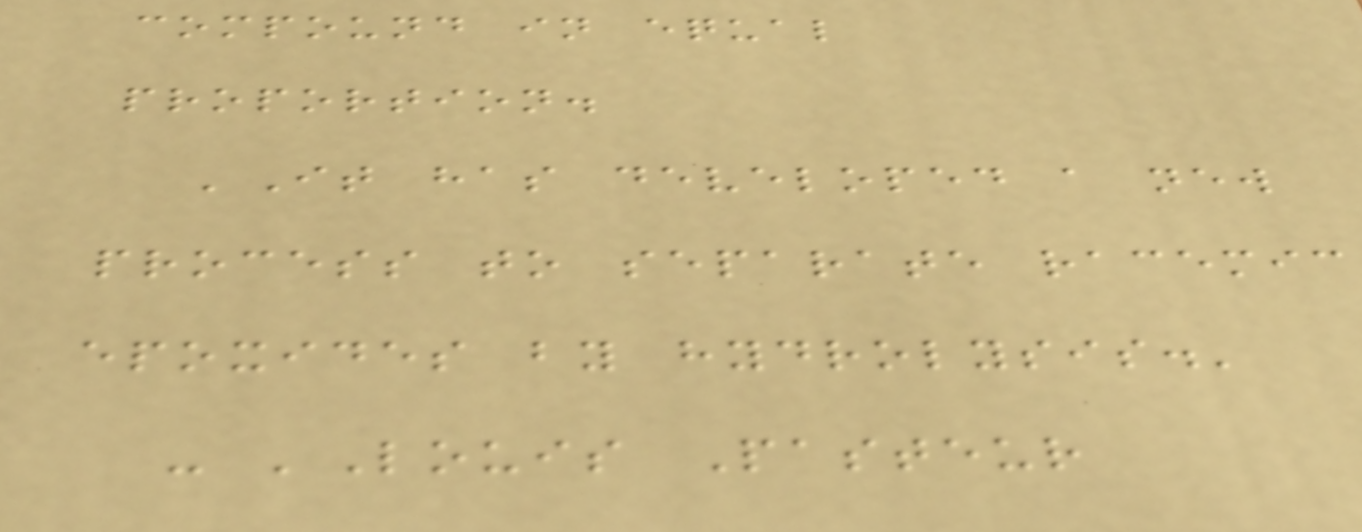compound in equal
proportion.
'It has developed a new
process to separate racemic
epoxides by hydrolysis.'
- 'Louis Pasteur
